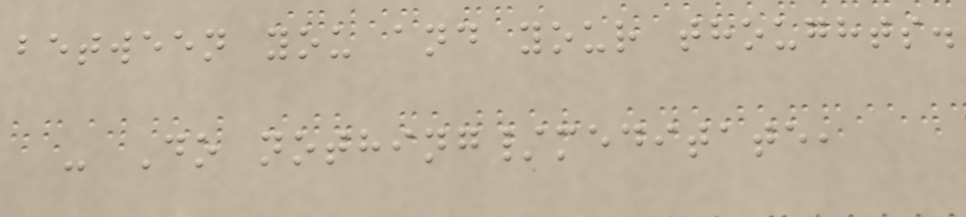between you and your thoughts.
- Do nothing/meditate,
